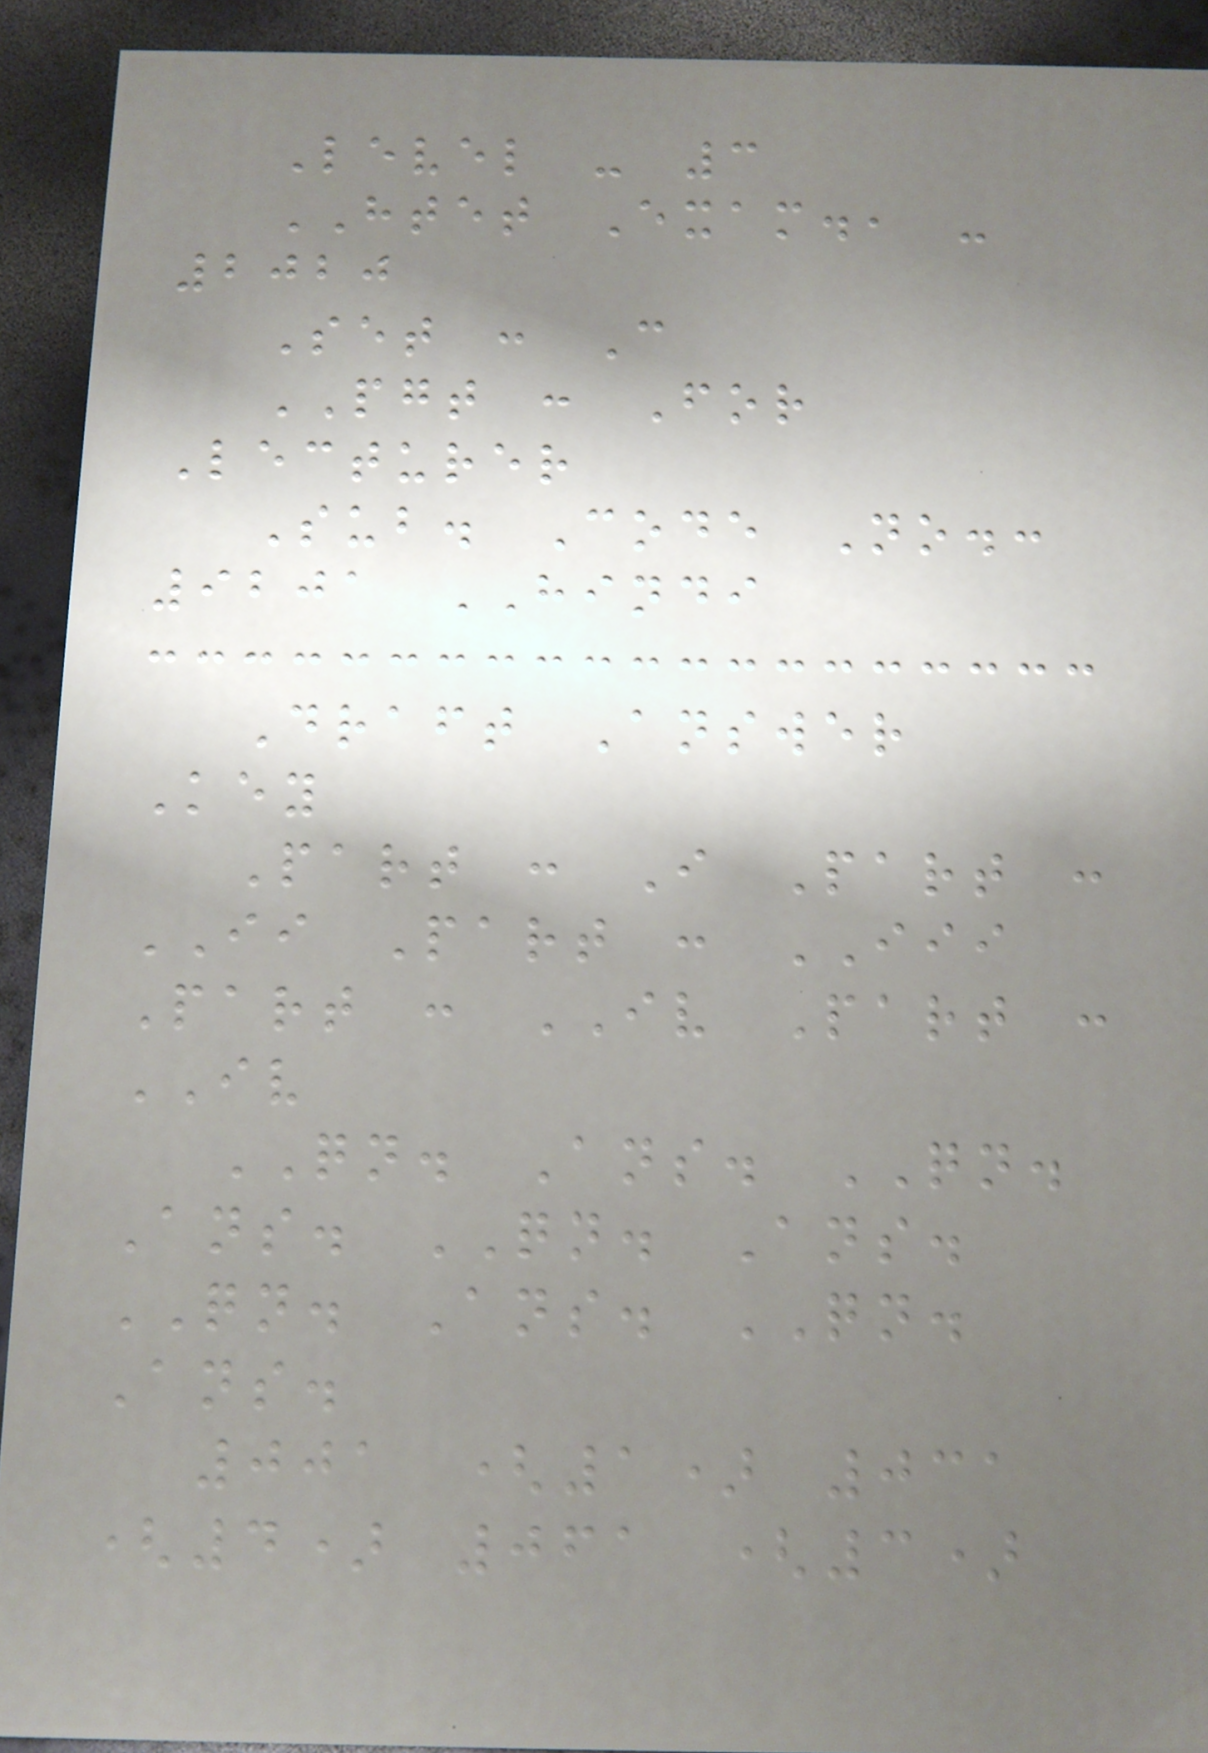Level - 3
HTET Exam., -
2020
Set : C
PGT : For
Lecturer
Sub. Code No.:
9201 HINDI
Draft Answer
Key
Part : I Part :
II Part : III
Part : IV Part :
IV
QN. Ans. QN.
Ans. QN. Ans.
QN. Ans. QN.
Ans.
001 (1) 031
(4) 061 (3)
